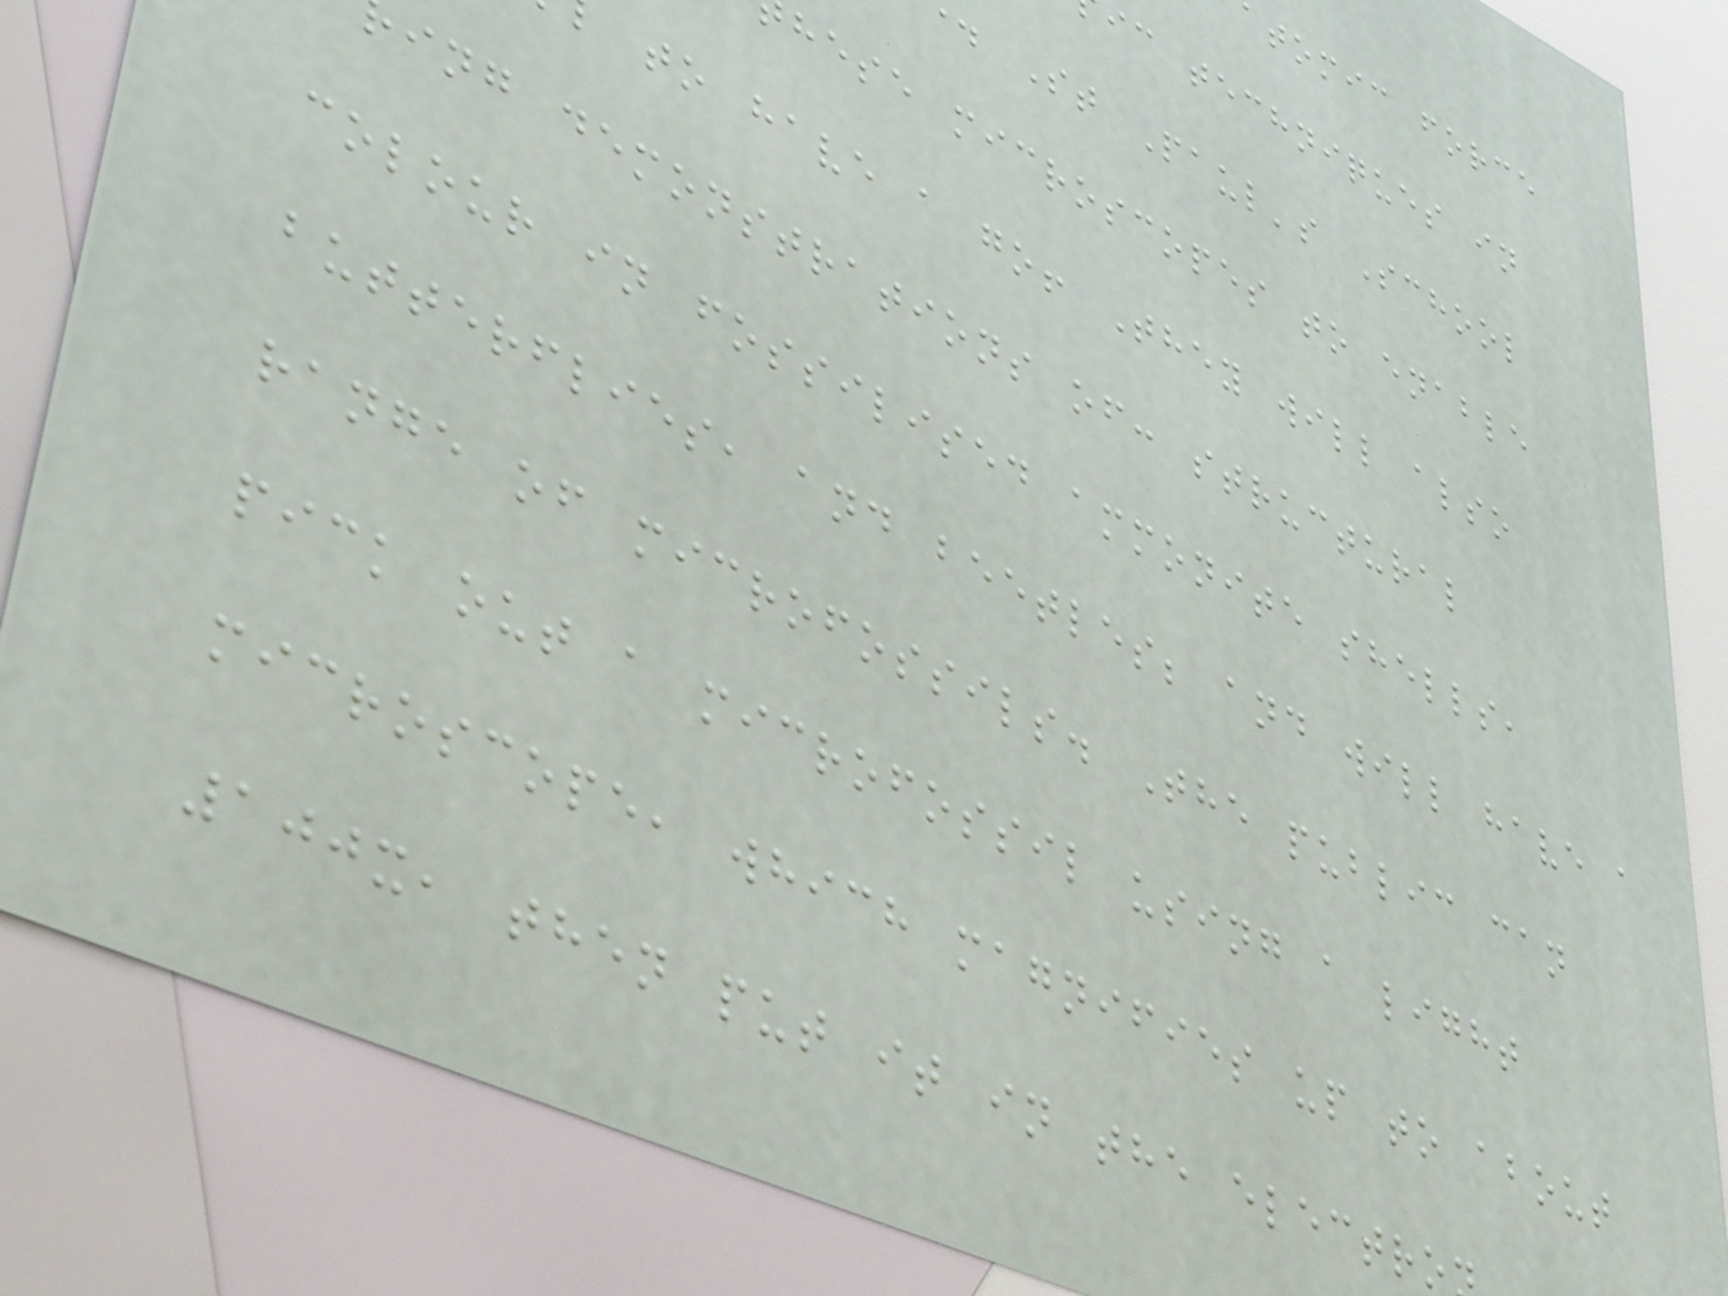atomic force
ic techniques in
. St Paul's School
hese microscopes to enable
to have a go! They will also
ing demonstrations of: structural
colour in fossilised ammonite shells,
butterflies, and beetles; and will have a
range of microfossils. The public can
pick out a microfossil using a light
microscope, which magnifies up to about
100x, then put it in the electro
